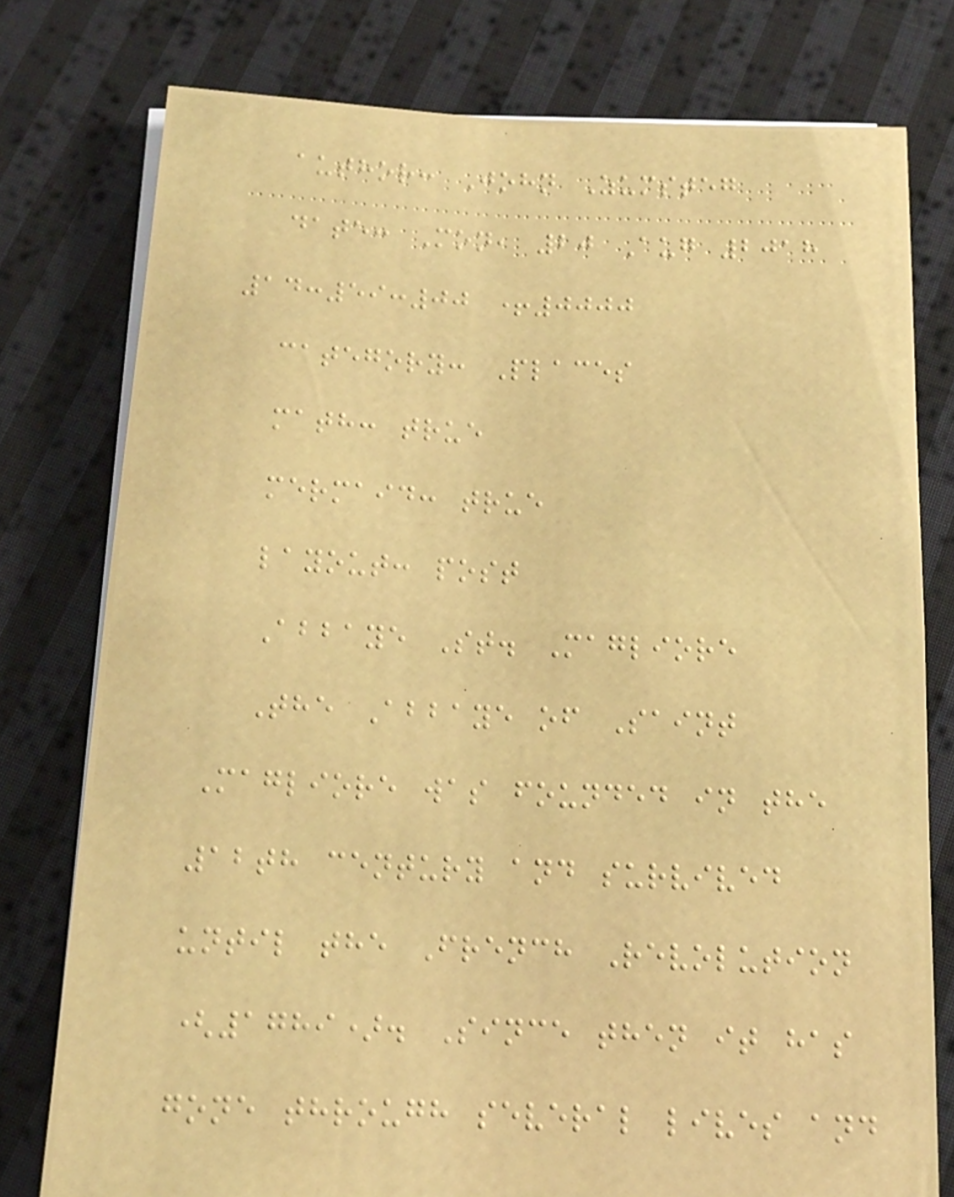author: John Zumsteg
date: Mon, 20 Aug 2018
14:59:00 +0000
category: Places
math: true
mermaid: true
layout: post
Abbaye St. Magliore
The Abbaye of Saint
Magliore was founded in the
12th century and survived
until the French Revolution
(1789). Since then it has
gone through several lives and
